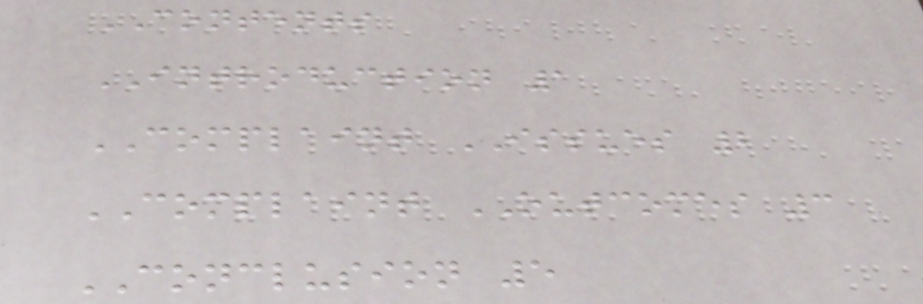CONTENTS
INTRODUCTION 1
COMPLAINT ISSUES 2
COMPLAINT OUTCOMES 3
CONCLUSION 5
